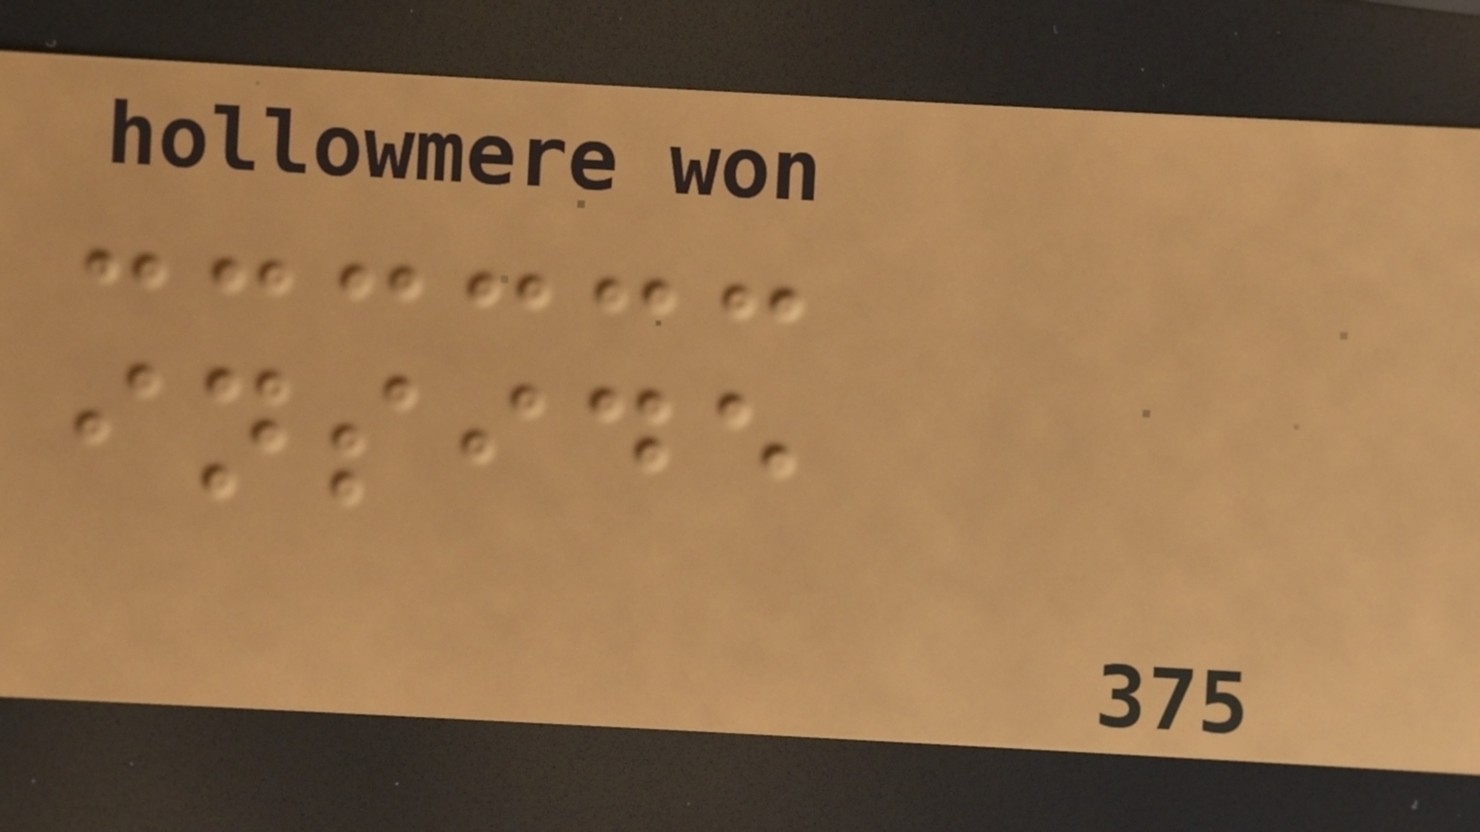inside
